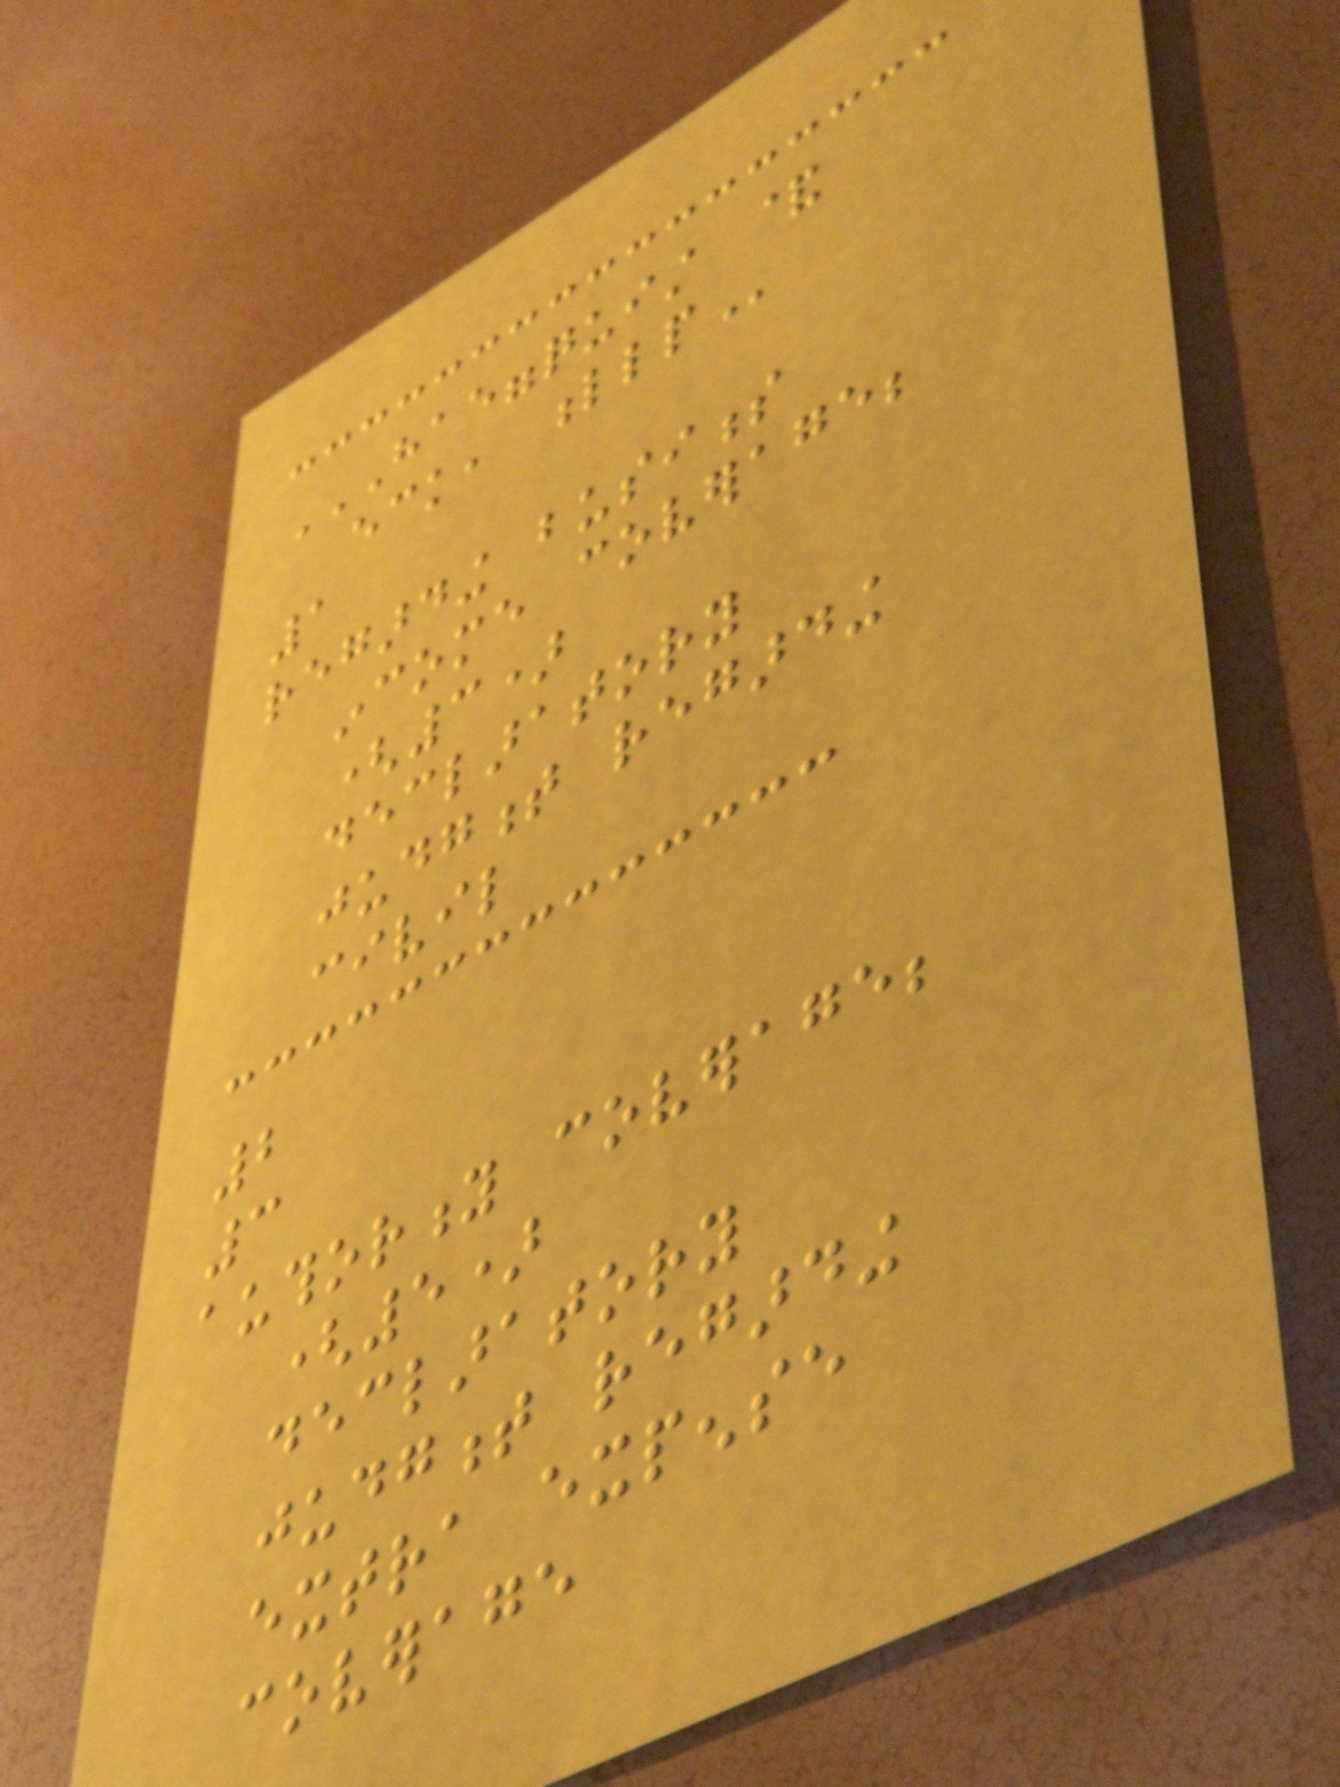HAEGGQUIST &
ECK, LLP
1
regarding business
income coverage;
(3)
declaratory
judgment regarding
civil
2
3
authority coverage;
(5)
declaratory
judgment regarding
extra expense
coverage
